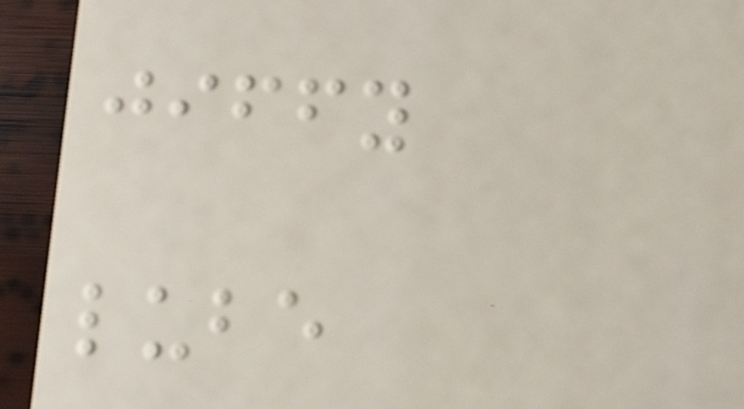jiffy
lube
